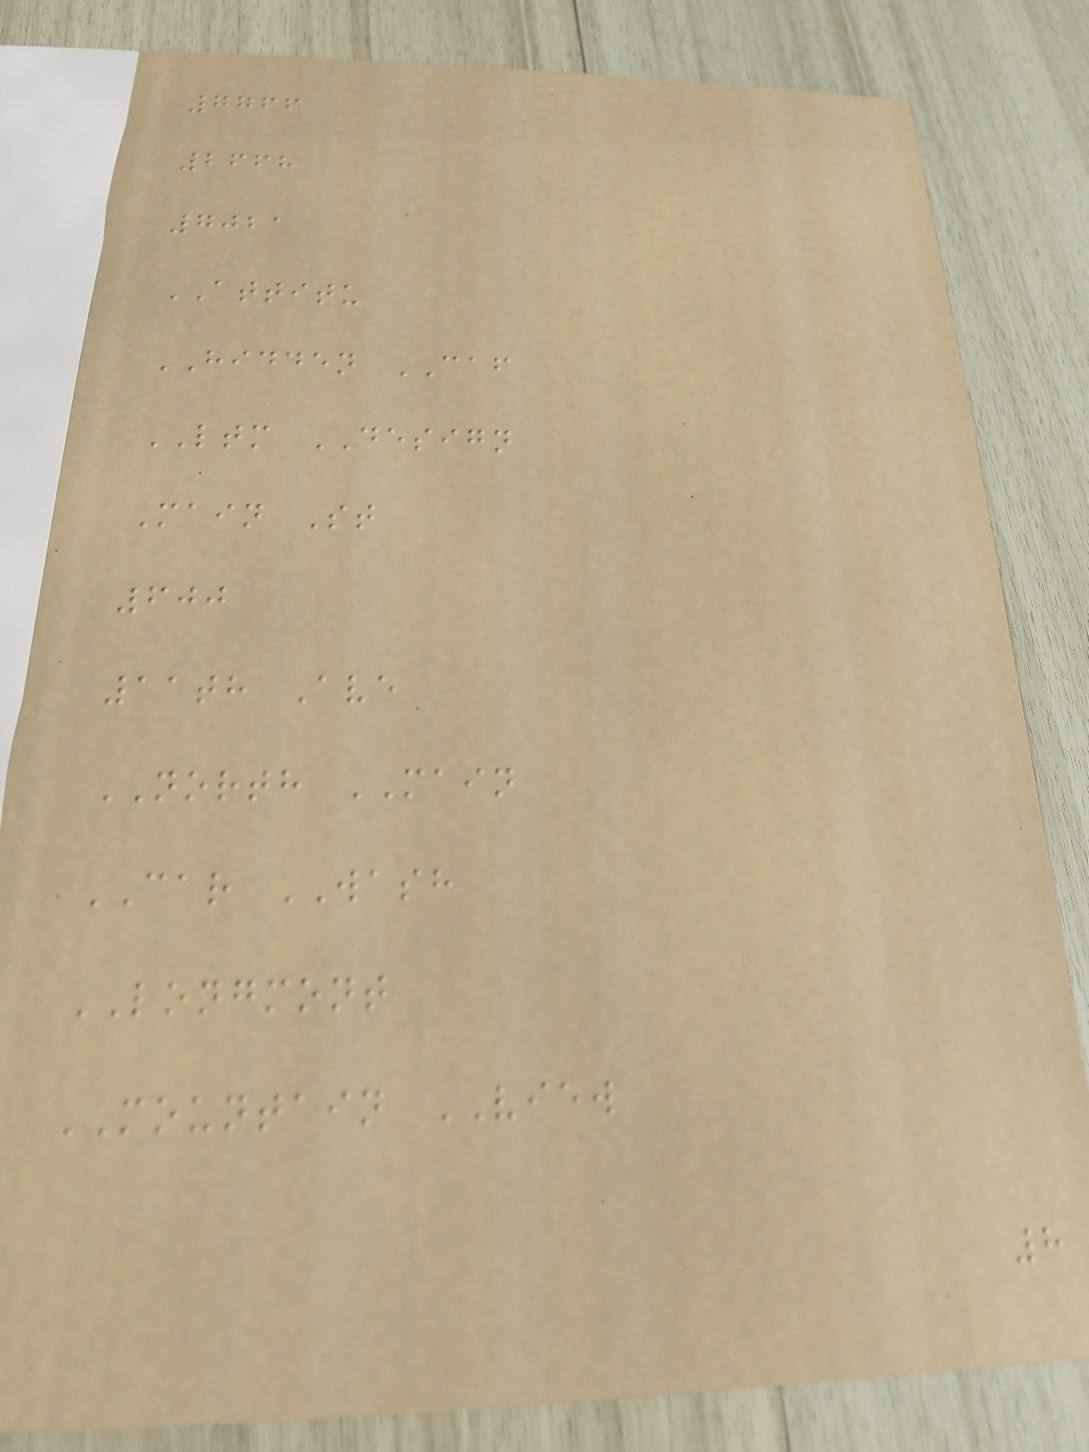7766
2668
7021
ATTITU
HIDDEN CAF
LTM DESIGN
Main St
600
11th Ave
NORTH MAIN
CAR WASH
LONGMONT
MOUNTAIN VIEW
8
